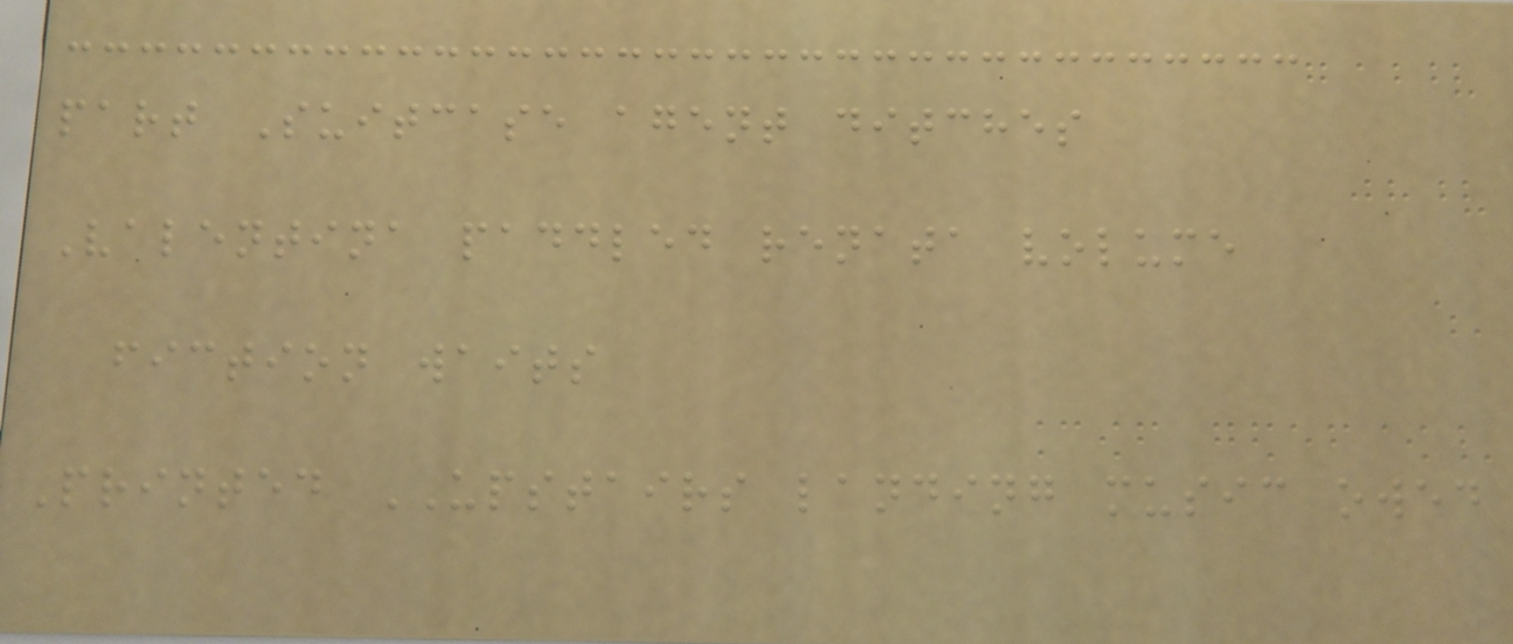part Suitcase agent ditches
Valentina paddled renata volume
fiction waits
Printed UPSTAIRS landing music owed
